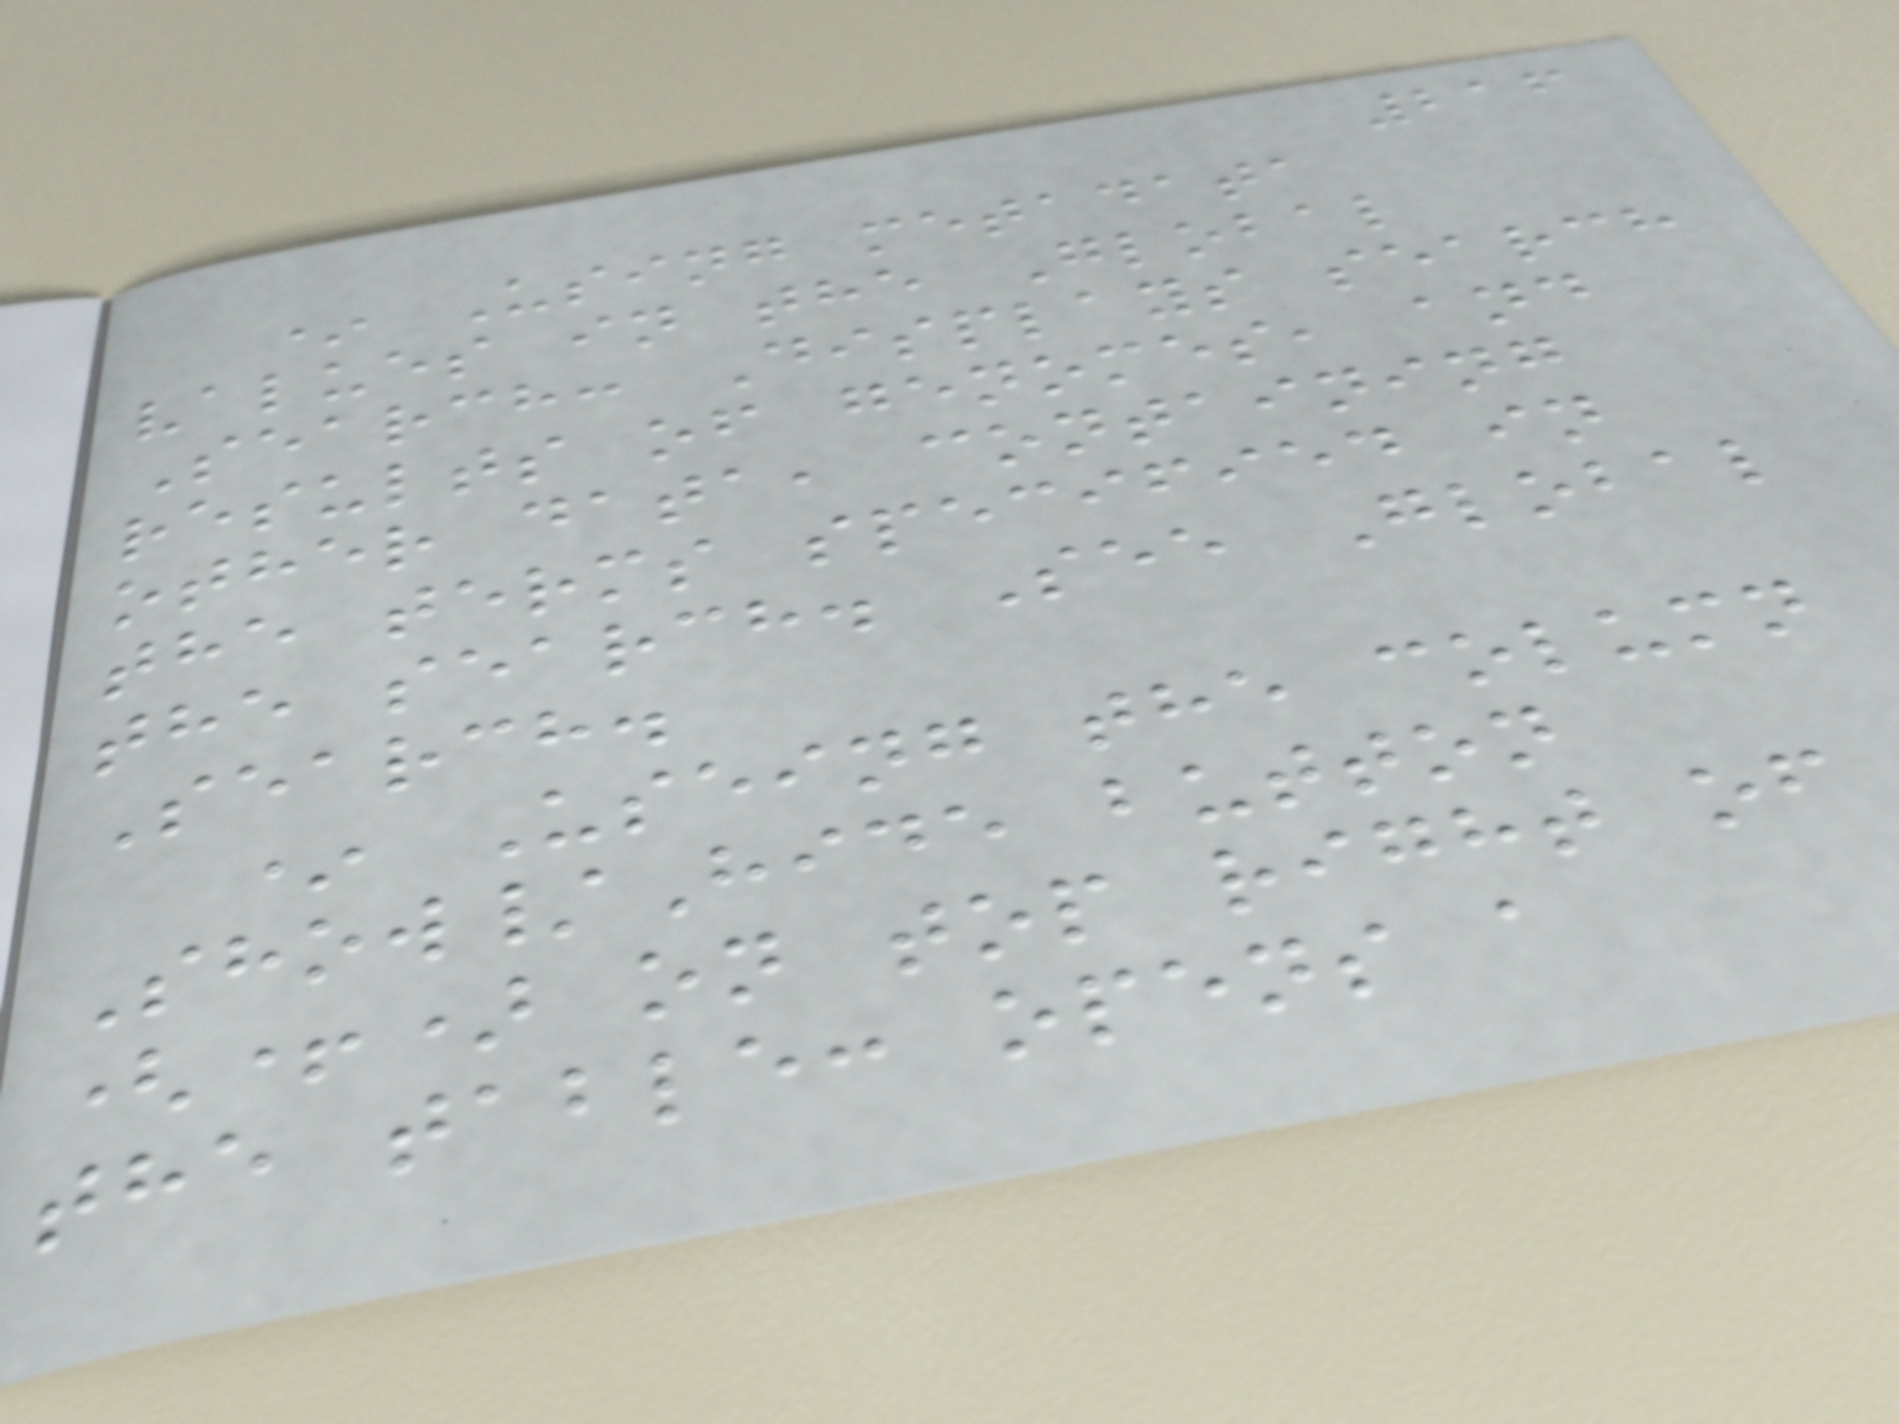216
* Using metadata
values in the Global
Search: Displays search
results of genomes, and
other data, containing
the terms specified in
the search. See Global
Search.
* Useing the column
Show/Hide button
(+) on top right of
the table: opens a
